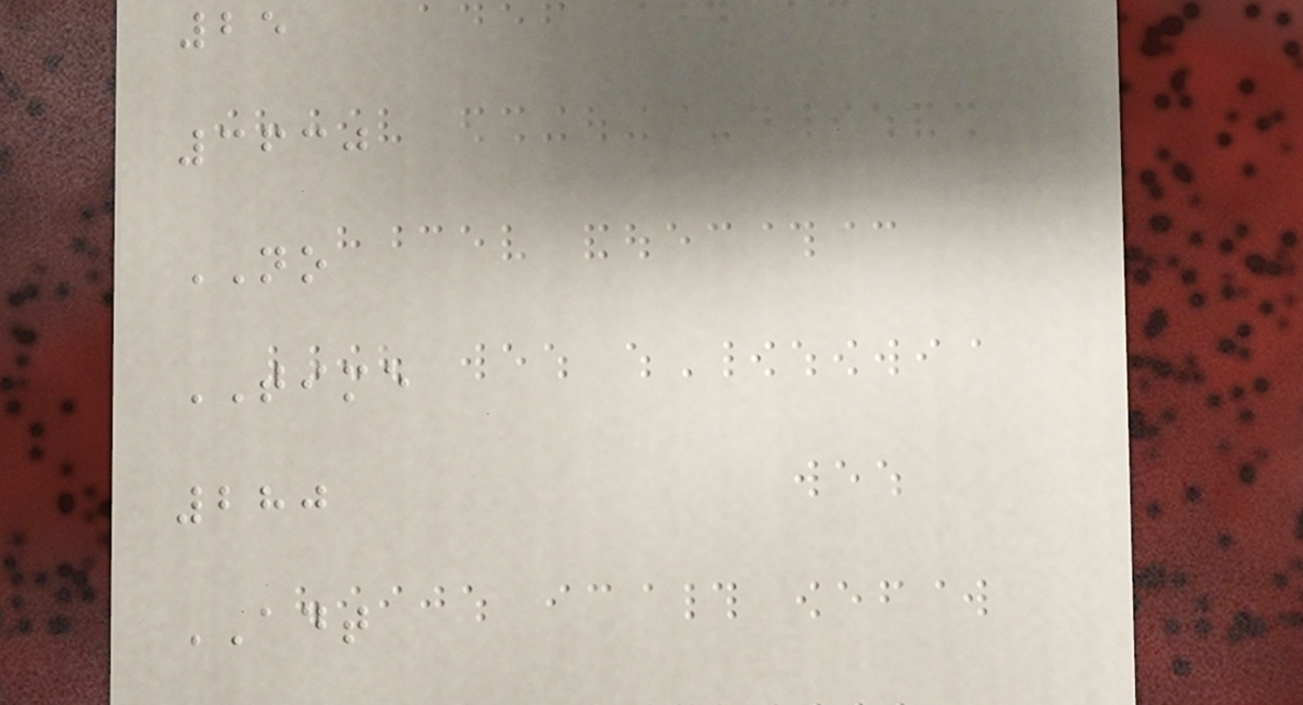25
3630
NO
TIME
280
ADT
